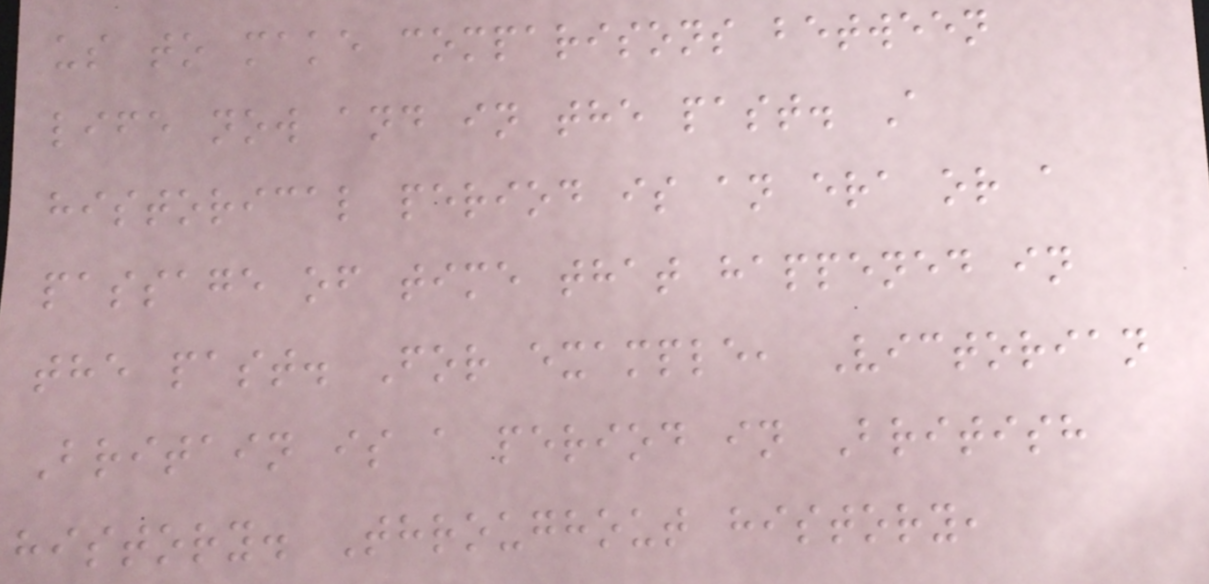us to make comparisons between
life now and in the past. A
historical period is an era or a
passage of time that happened in
the past. For example, Victorian
Britain is a period in British
history. Throughout history,
